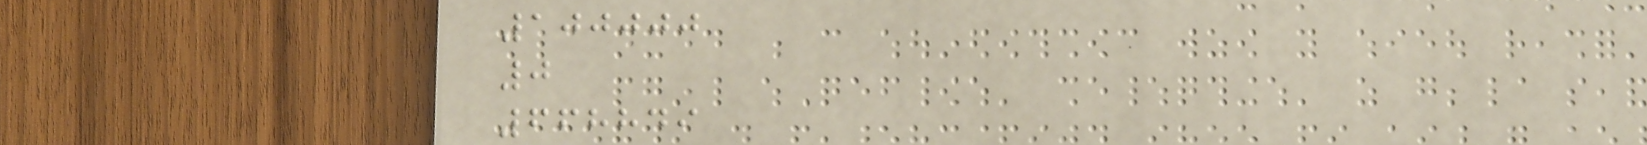100000
0
668849
